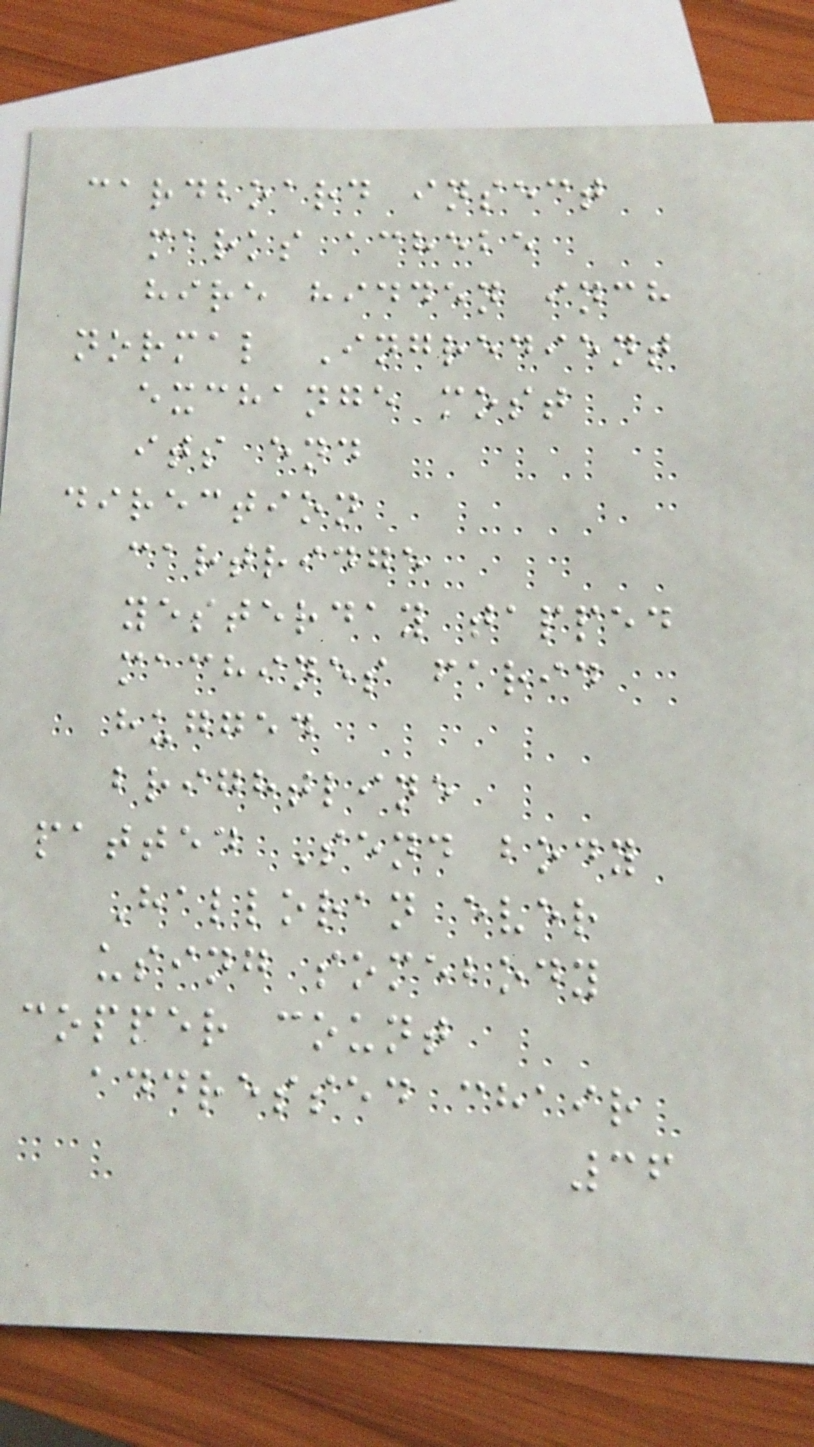cardboard insect
marks achebe
hire hidden inch
normal Ingredient
exchange most
its end
direction
cartridge
yesterday tapped
machines farid
hugged
brightline
patted Send body
Halloran ever
using somebody
copper count
addressed chair
36
